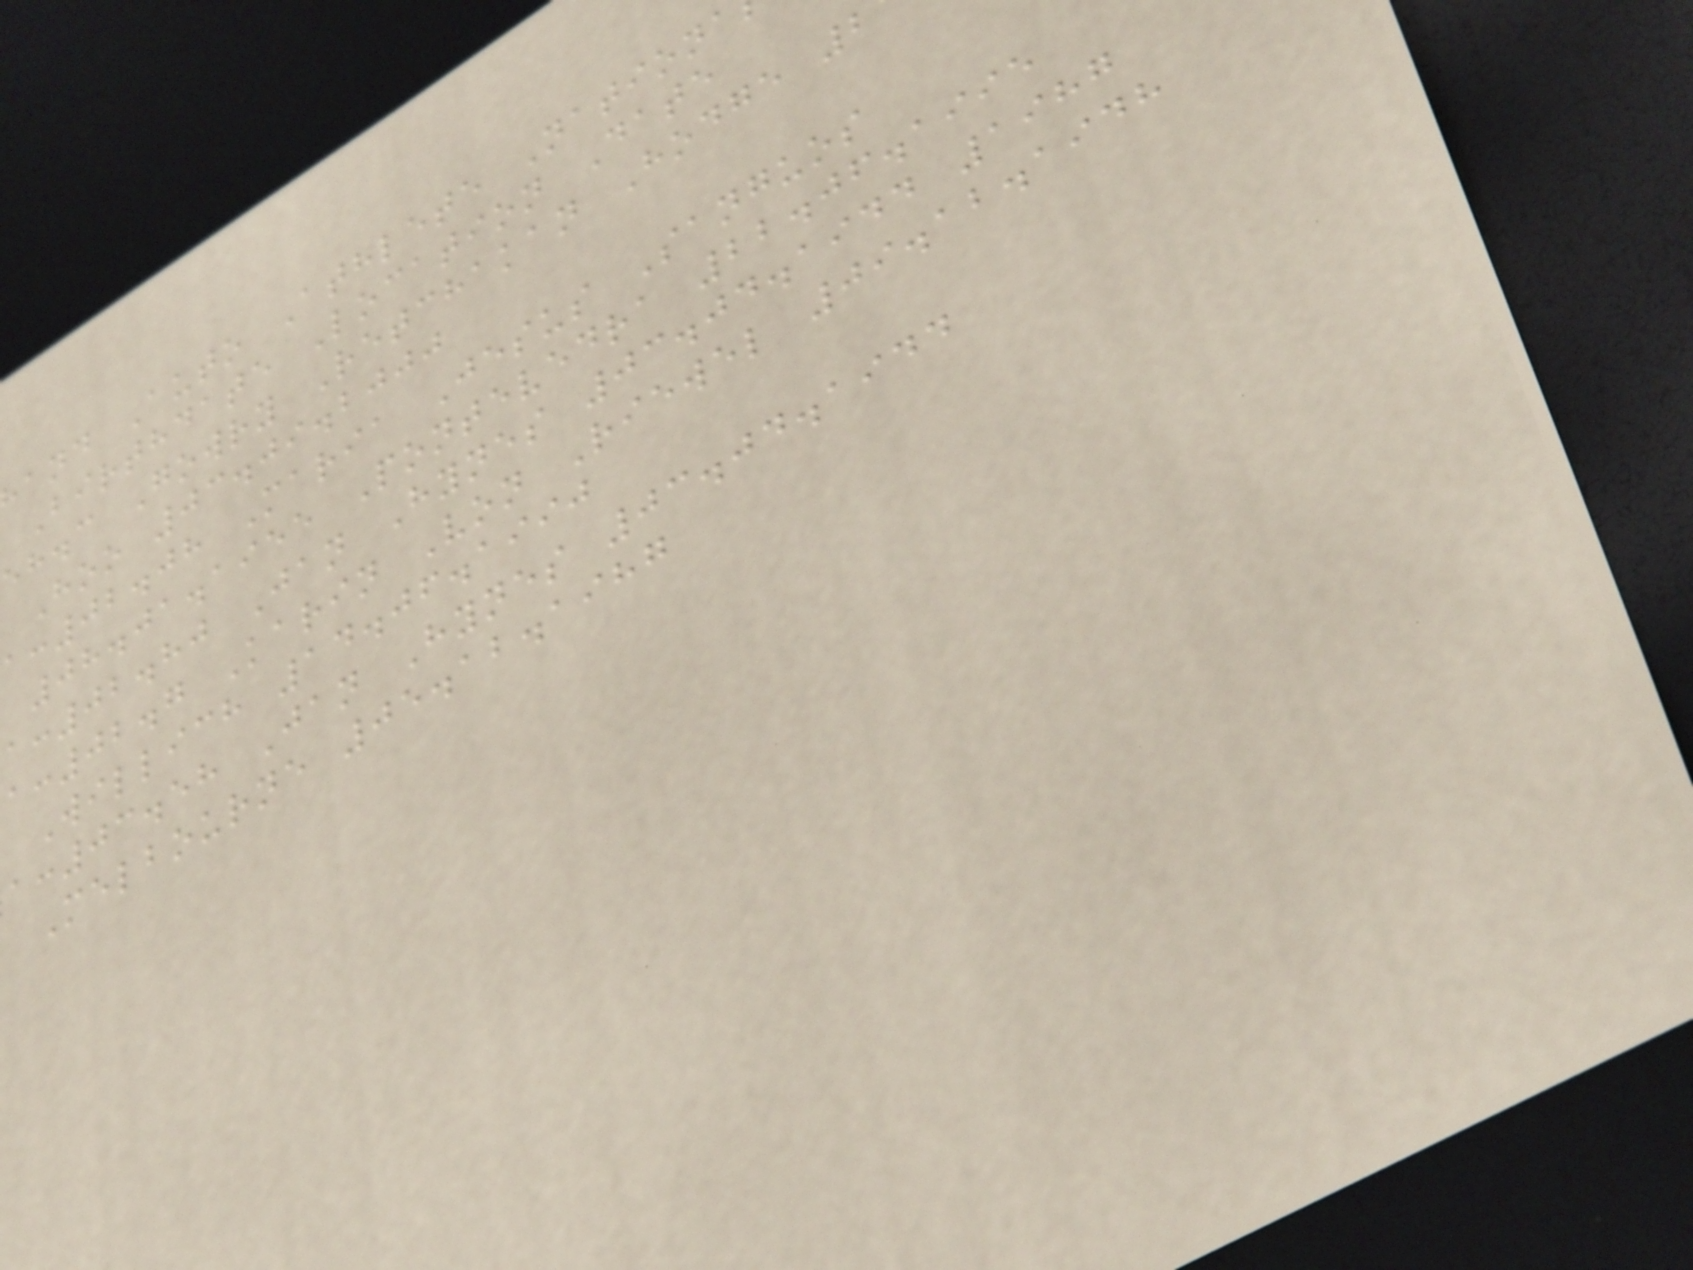and Auto Athlete Nationa
Birthdate Location Date
eh.c Gowry Retchakan Hodge 2
Hoo 03.09.2000
:02.08 Maria Jesus Sanguos
08.01.1955 Pontevedra 22.06.1995
:02.80 Jan Hynes 03.04.1944 1987
:02.7 Karin Von Riewel 09.12.1948
Willich 14.06.1990
:03.58 Jan Hynes 03.04.1944
Melbourne 05.12.1987
